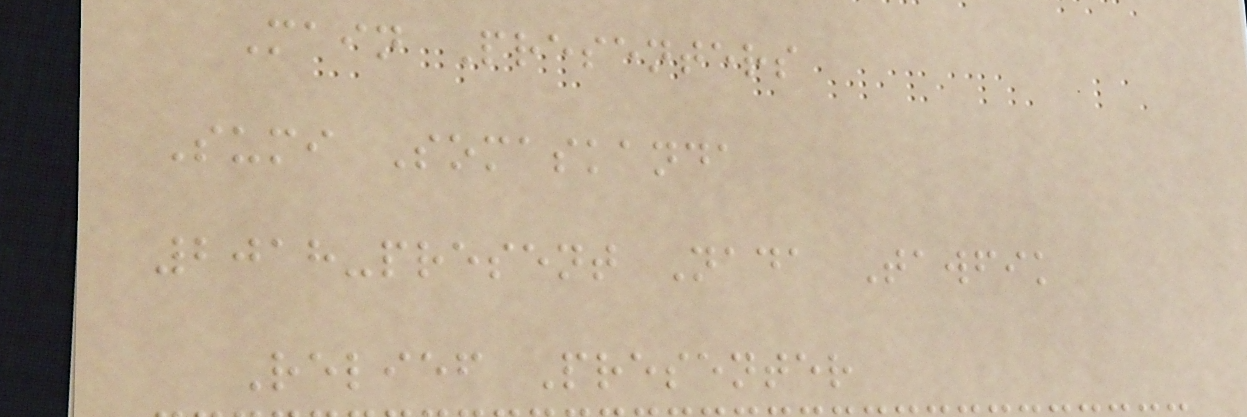Main Presenters
Sumi Somaskanda
2018-present Nada Tawfik
Relief Presenter
